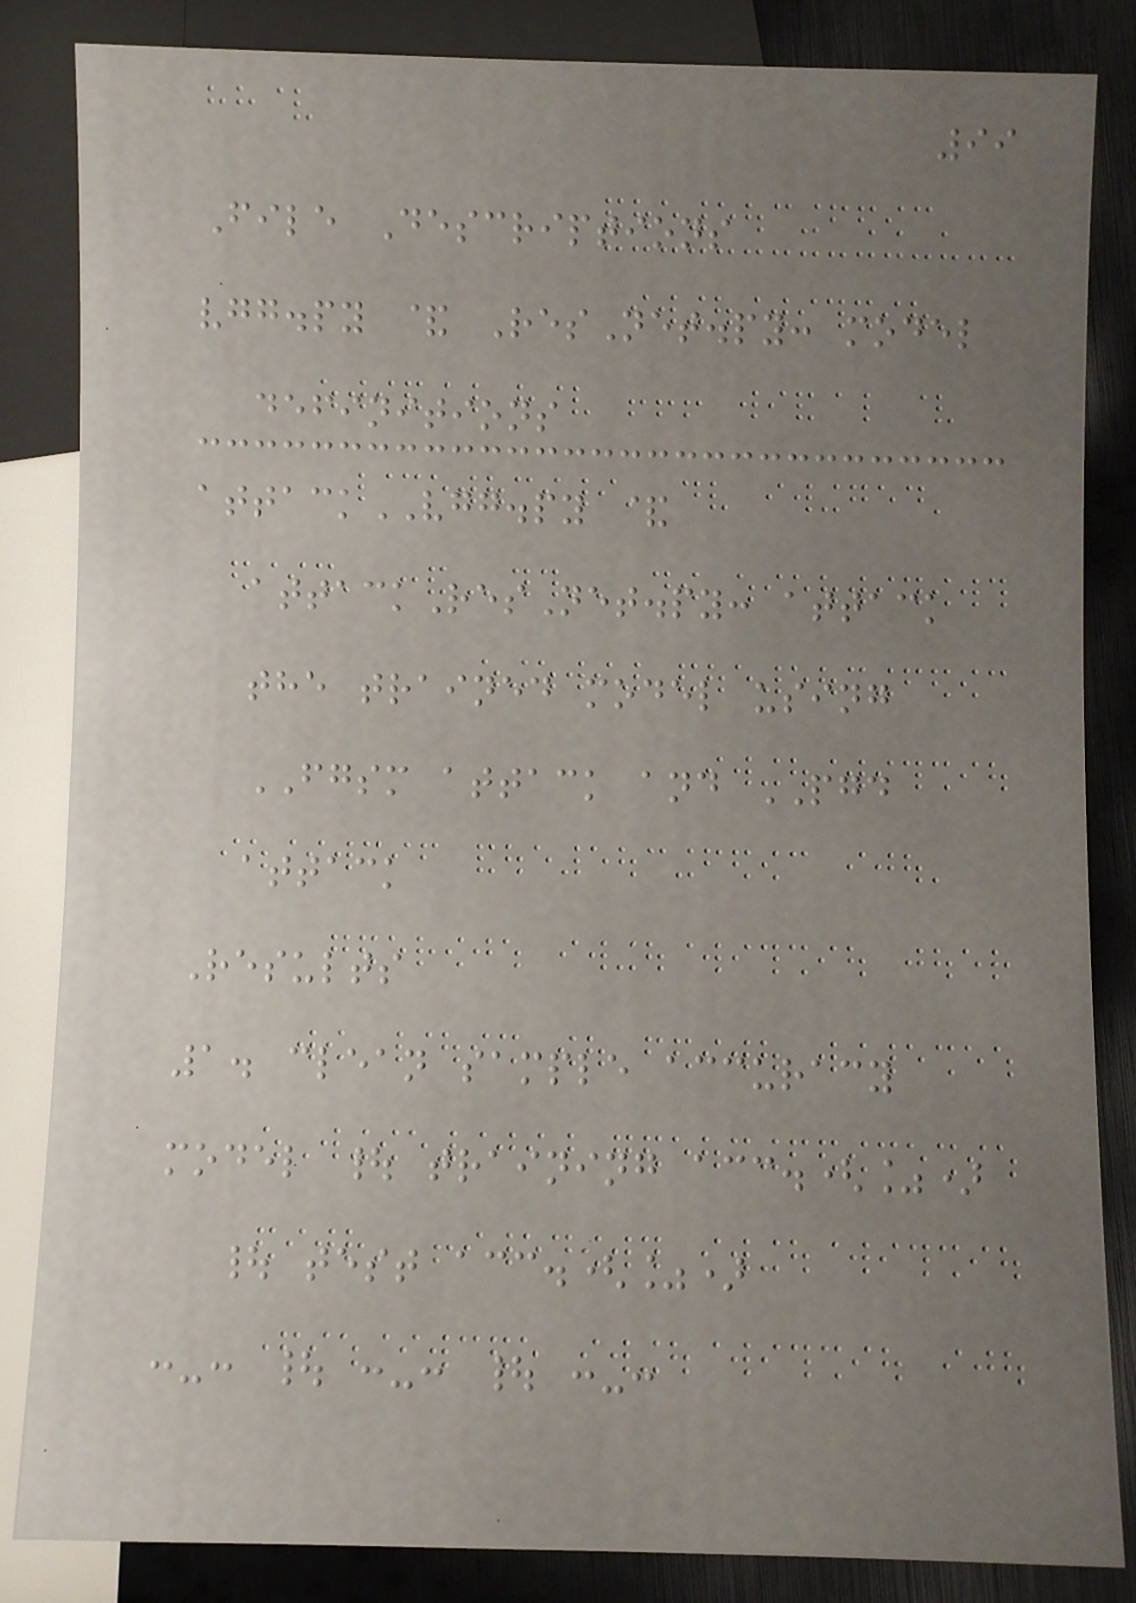99
File Descriptions
vgg.py & ResNet.py: model
definitions
attackVGG.py &
attackResNet.py: attack
the trained model using
FGSM attack and PGD
attack
Results
1. clean sample accuracy
model | training acc.(%)
| test acc.(%)
:-: | :-: | :-:
